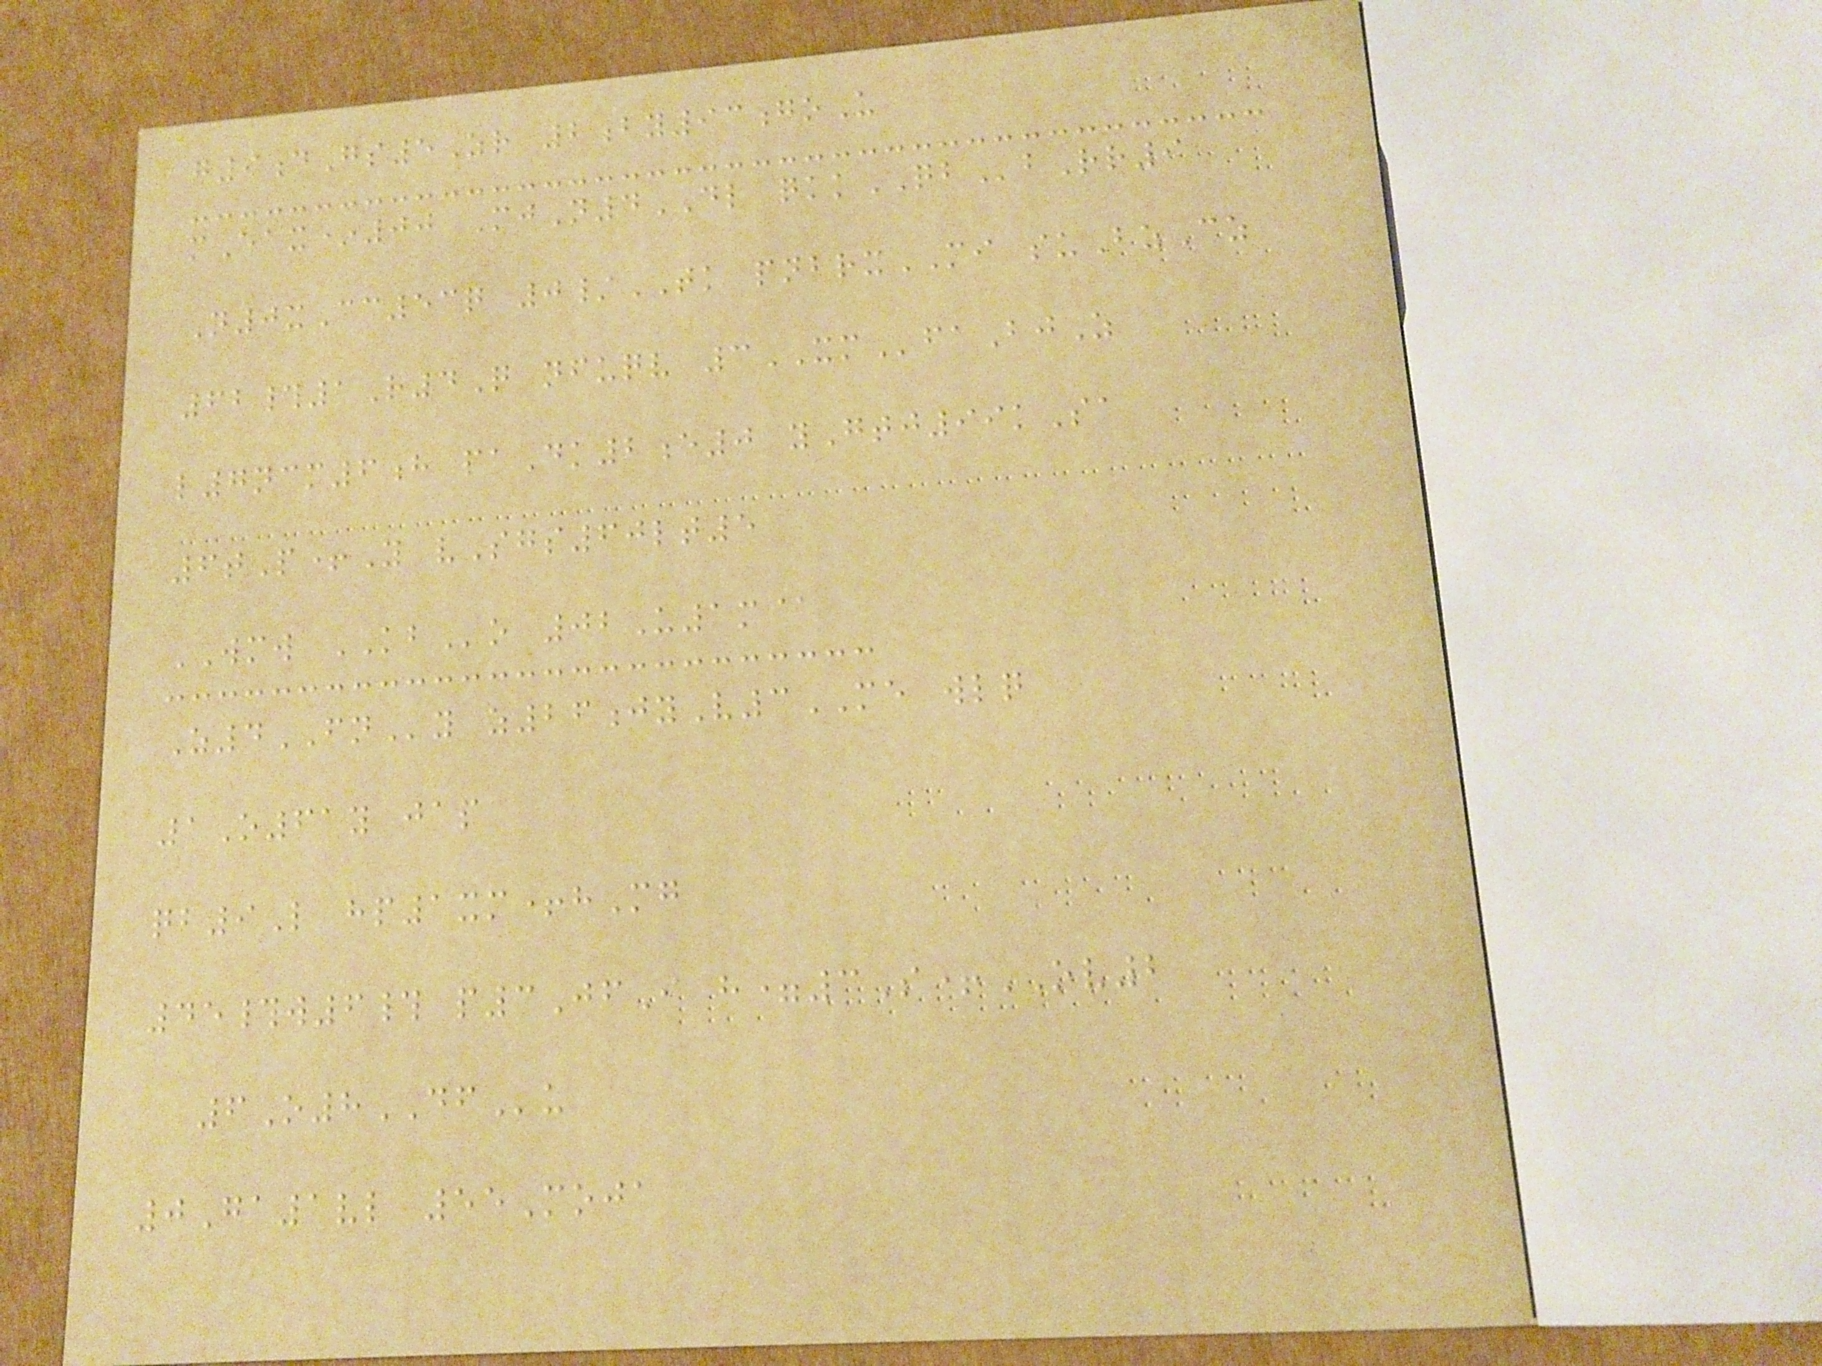g9dGs5Zr 2by93goU
mEax*00 MjN4DL qkkQBbRr9
N0xCc53q 0/TK pnbrxMI suBzCz
62#1R4Q nfuqv 3XMfaBjZ
l7ncm6h paDk2e0 yGtj99kSa
6tP+Y vSgs60lt5
WMW KBo 02U1m@
Z4FNy z26jyV3ME wlq
1O61y jap
qb9L hp1xm+hMg
45#w6# p3JfI h=3S+OV2
6O8DFu
0Ga1vl 55Moja
